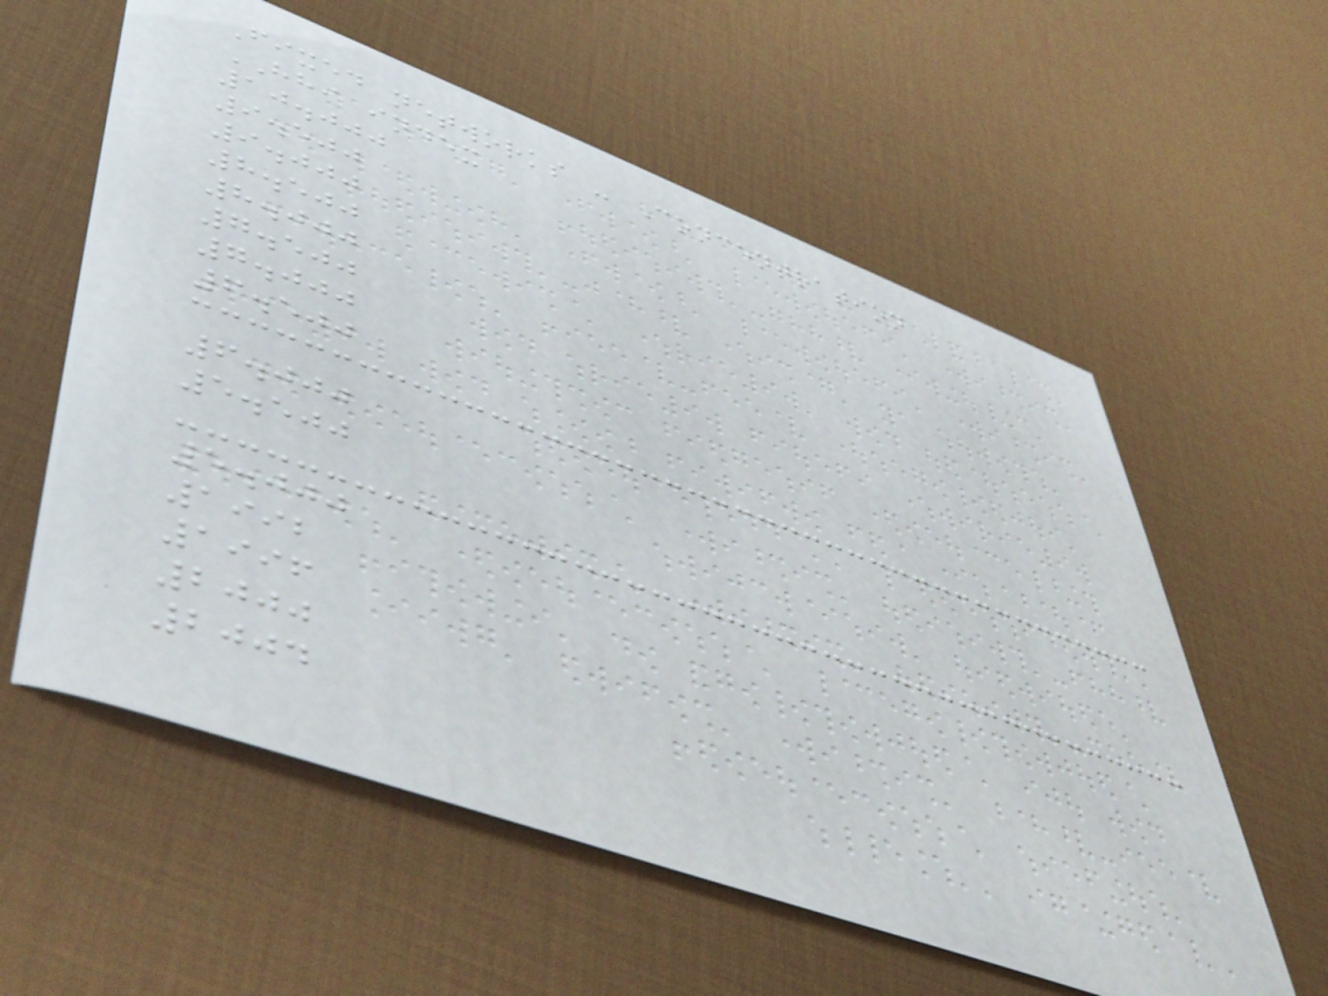Fixed networks - Concentration
HHI index
10.000
9.500
9.000
8.500
8.000
7.500
7.000
6.500
6.000
5.500
5.000
1992
1996
2000
2004
